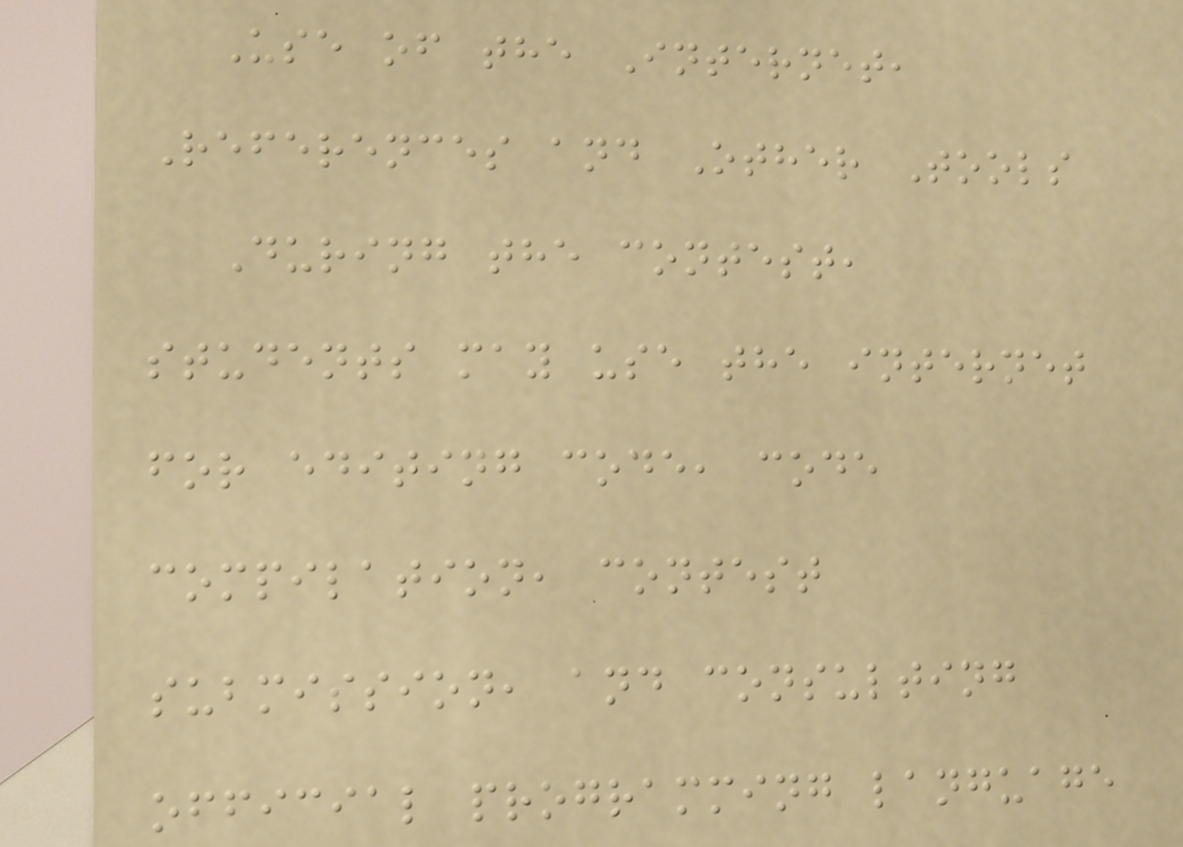Use of the Internet,
References and Other Tools
During the contest,
students may use the internet
for editing code, code
compilation, contest
submission, and consulting
official programming language
